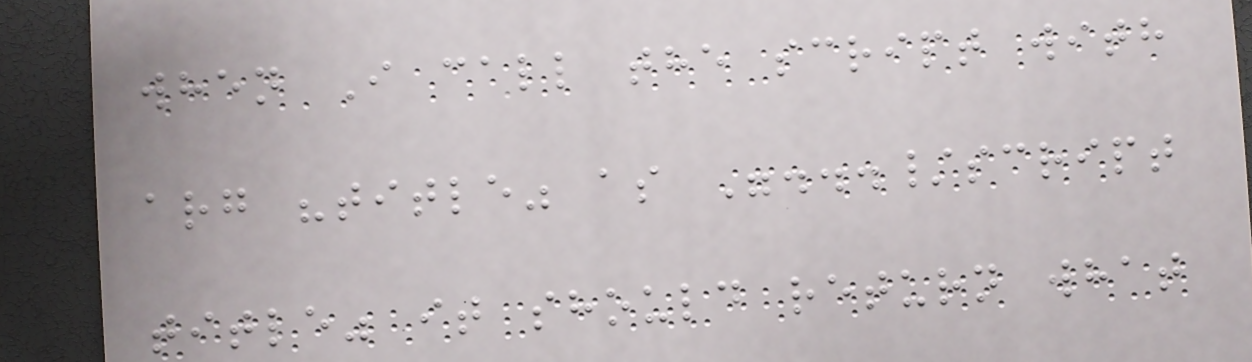when I call the script with
arg "title" as ".../script
title" it should return what
